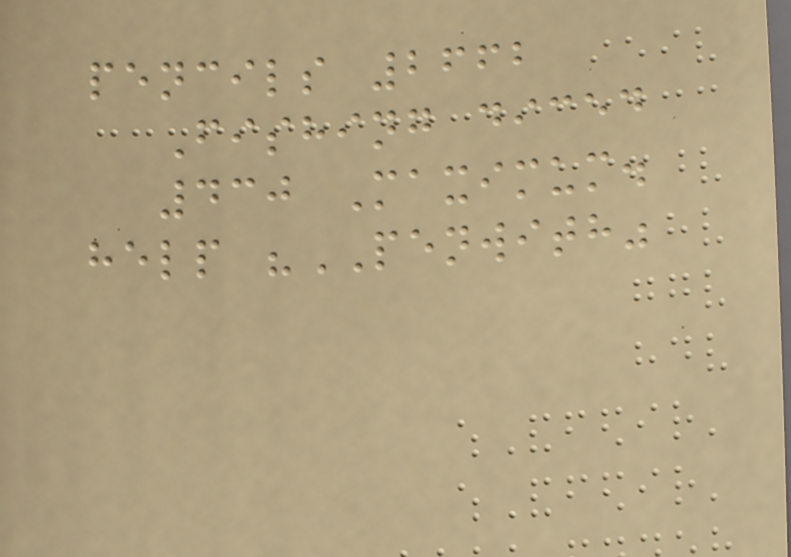pencils 2662
Fishing diced
430 Maximum.
help "PENWITH"
